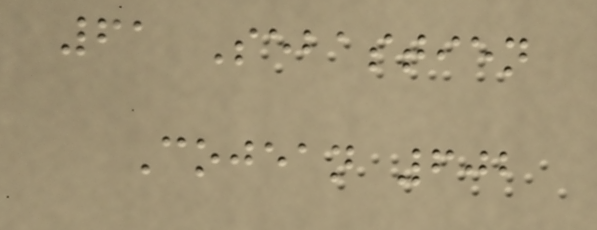61 Sebastien
Cojean 602
